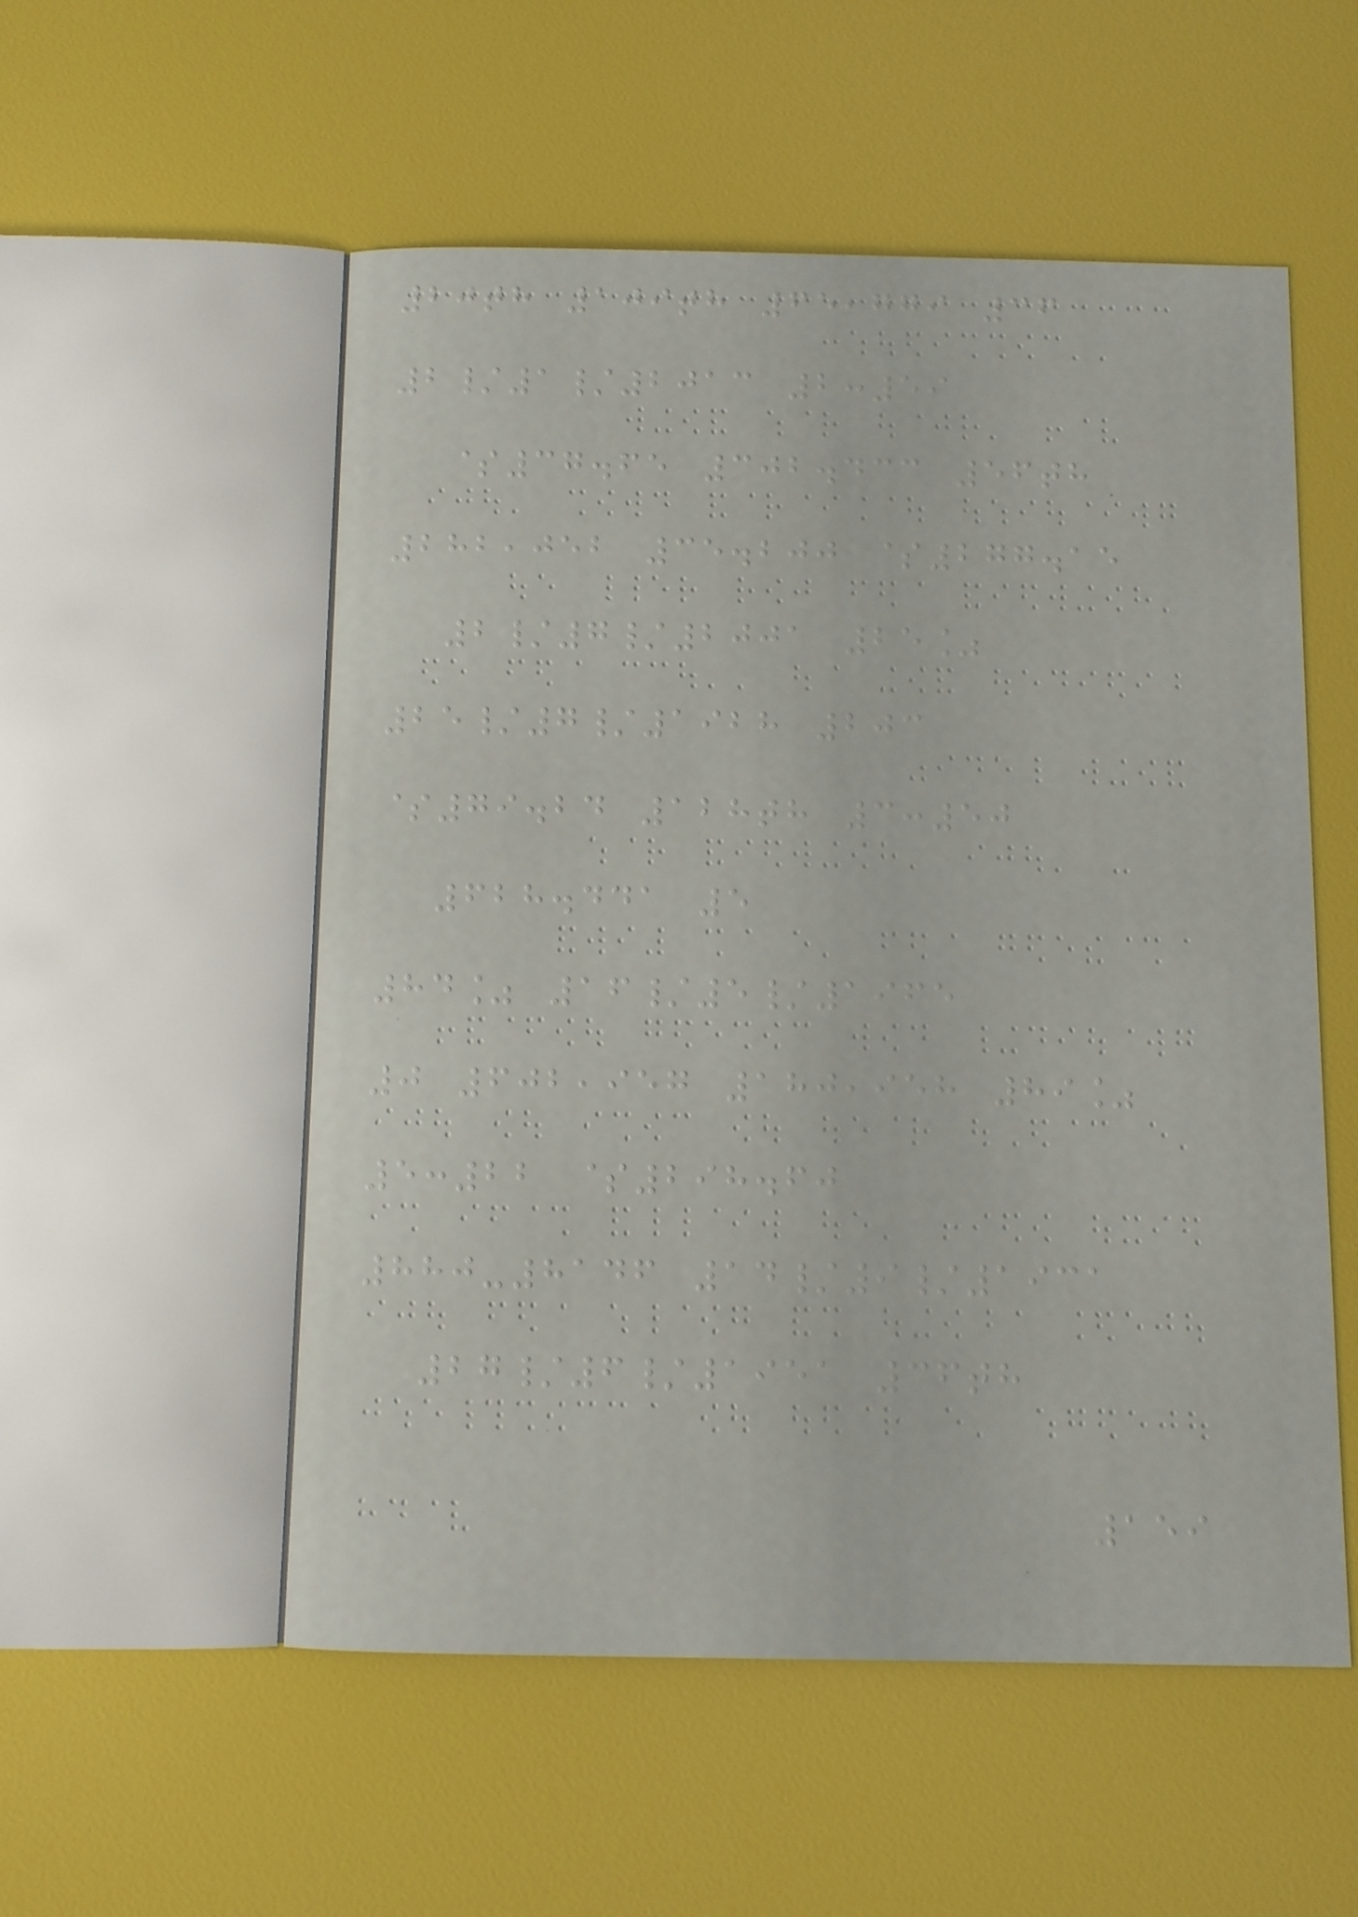20th 109th 65,779 36
2/1/2013 2:59
$37.65 302.433 56th
282,052 35.200 $277.15
2/7/2001 25%
25/7/1928 203
$79.24 128th 3:50
628.441 5
84% 16/5/1965
0 602,957 180,958 89%
5:22 $298.60
880-8146 14/9/1931
27/6/1951 36th
159
